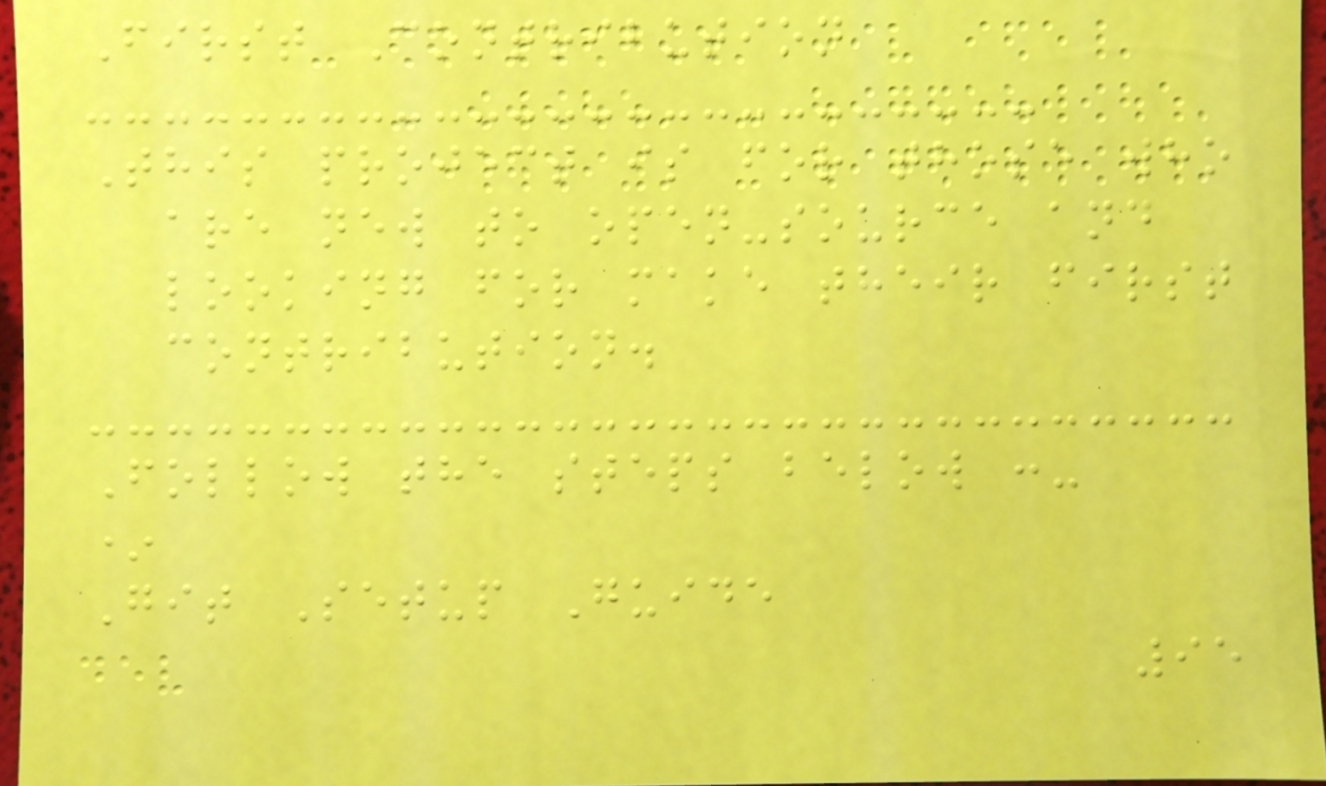First Contribution
This project is for those who
are new to open-source and
looking for make their first
contribution.
Follow the steps below :-
*
Git Setup Guide
95
